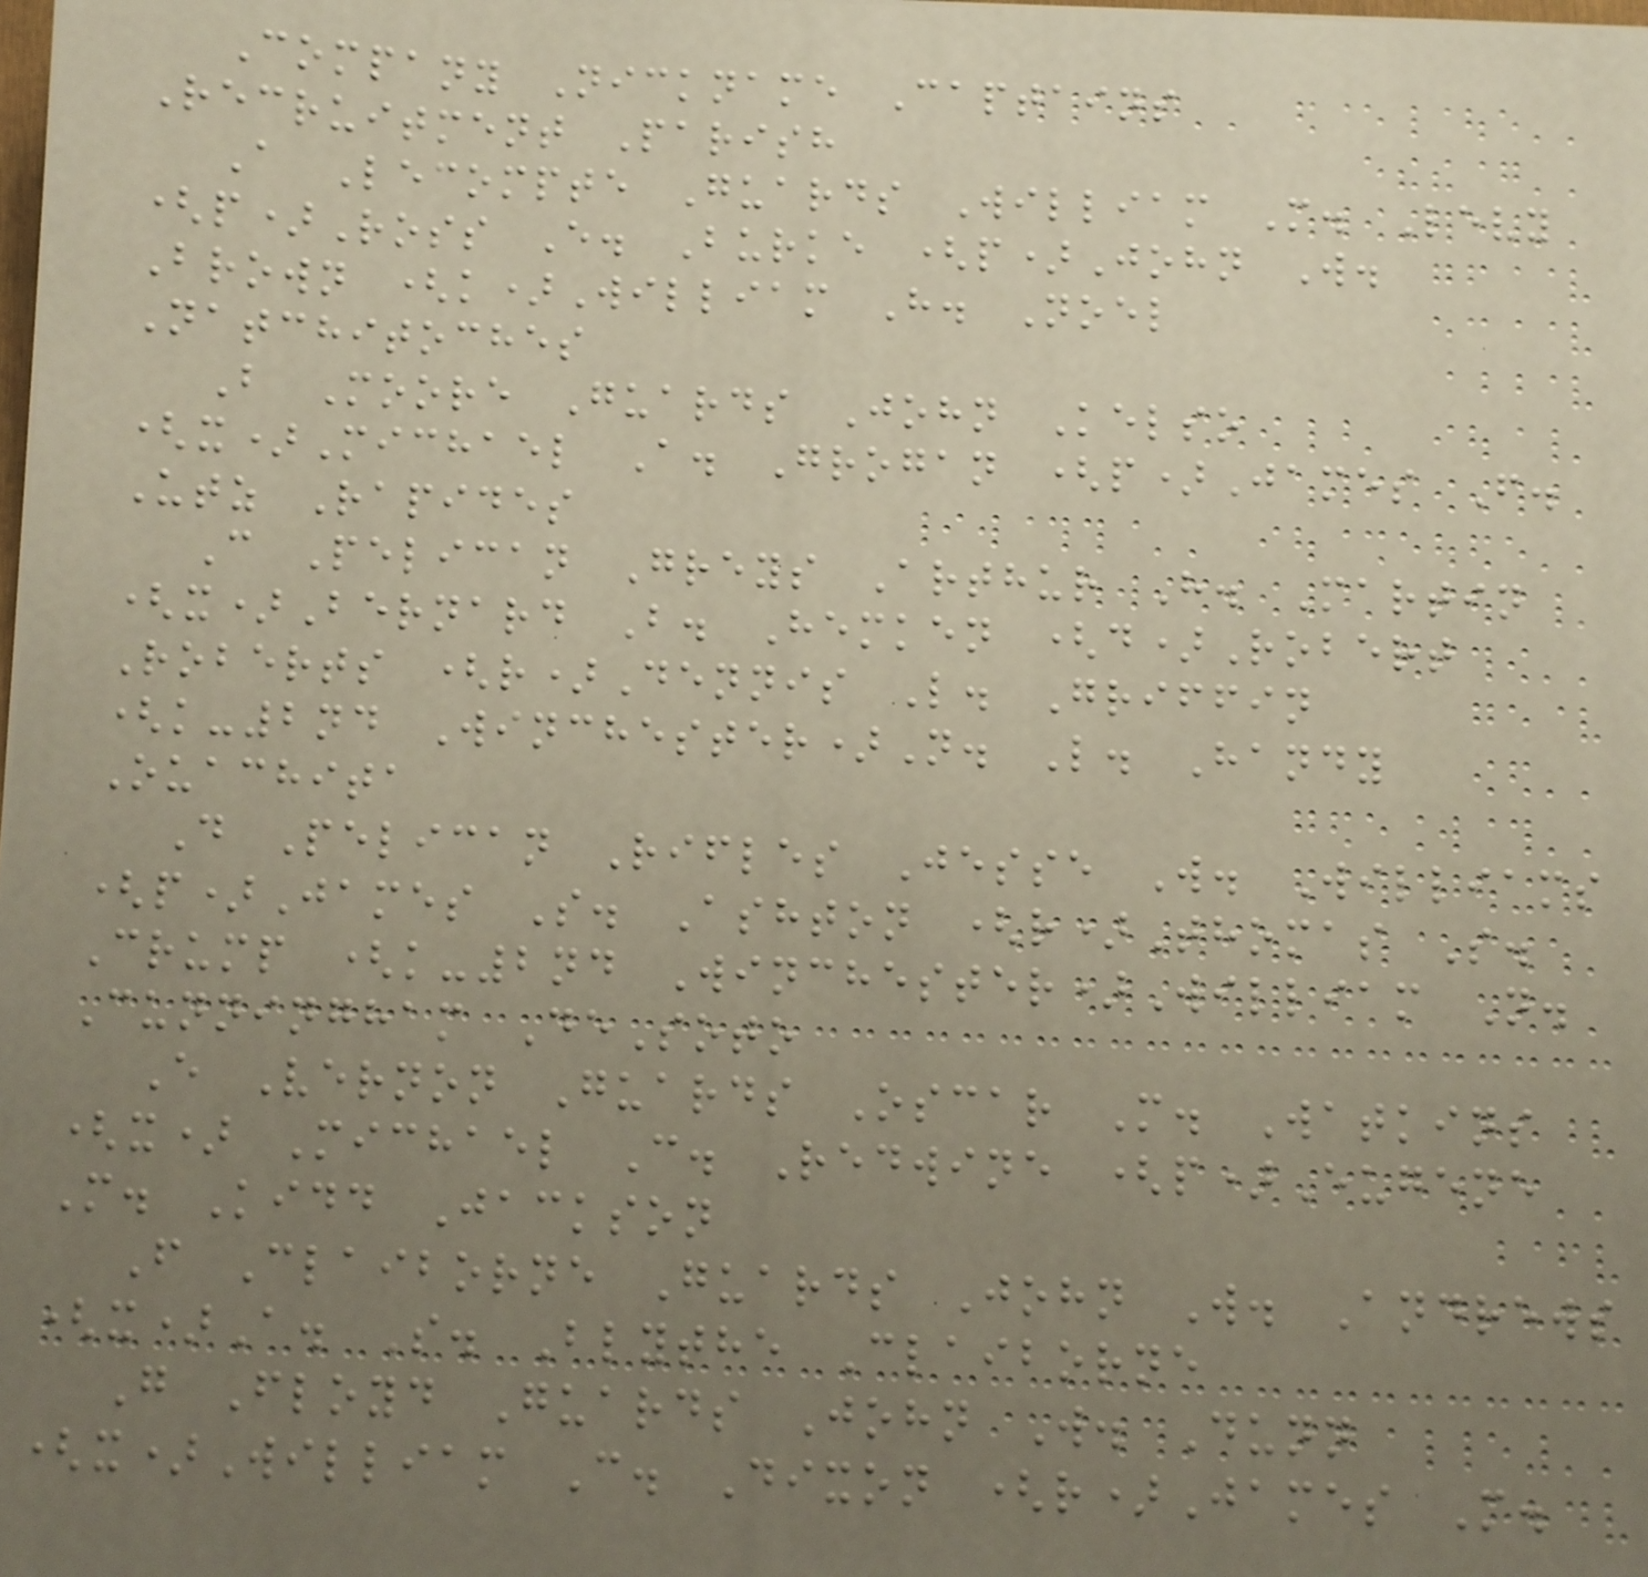Company Nickname Captains
Recruitment Parish
A Lecompte Guards William M. Levy
(p)Ross E. Burke (p)John W.
Brown (k)William H. Noel
Natchitoches
B Moore Guards John Kelso
(x)Michael A. Grogan (p)James F.
Utz Rapides
C Pelican Greys Arthur H. Martin
(x)Bernard B. Hemken (d)Robert
Roberts (r)Dennis L. Griffin
(k-2nd Winchester)N. L. Handy
Ouachita
D Pelican Rifles Jesse W. Williams
(p)James S. Ashton (r)Thomas S.
Crump (k-2nd Winchester)William N.
Cunningham DeSoto
E Vernon Guards Oscar M. Watkins
(x) Michael C. Redwine (p)Eugene
M. Kidd Jackson
F Claiborne Guards John W. Andrews
(x)A. S. Blythe Claiborne
G Floyd Guards John W. Dunn
(x)William C. Dixon (r)James M.
